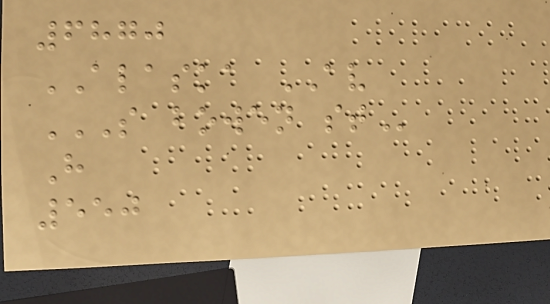6870
ALASKA AV
S BOWEN ST
H
550
